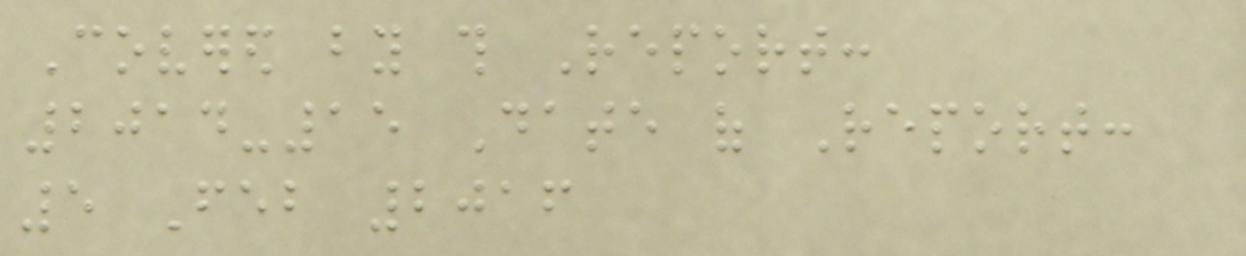Covered by this Report:
2014-15 Date of Report:
5 Feb 2016
